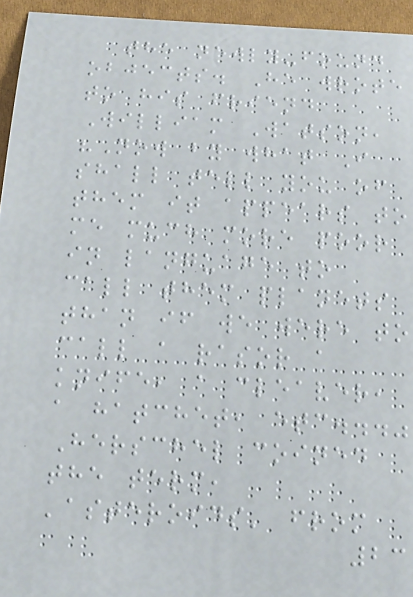the newly-found
objects. He wrote
to his friend
William Watson,
"Now by what I
shall tell you of
them it appears to
me much more poor
in language to
call them planets
than if we were to
call a rasor a
knife, a cleaver,
a hatchet, etc..."
Herschel coined
the term,
'asteroids' from
23
